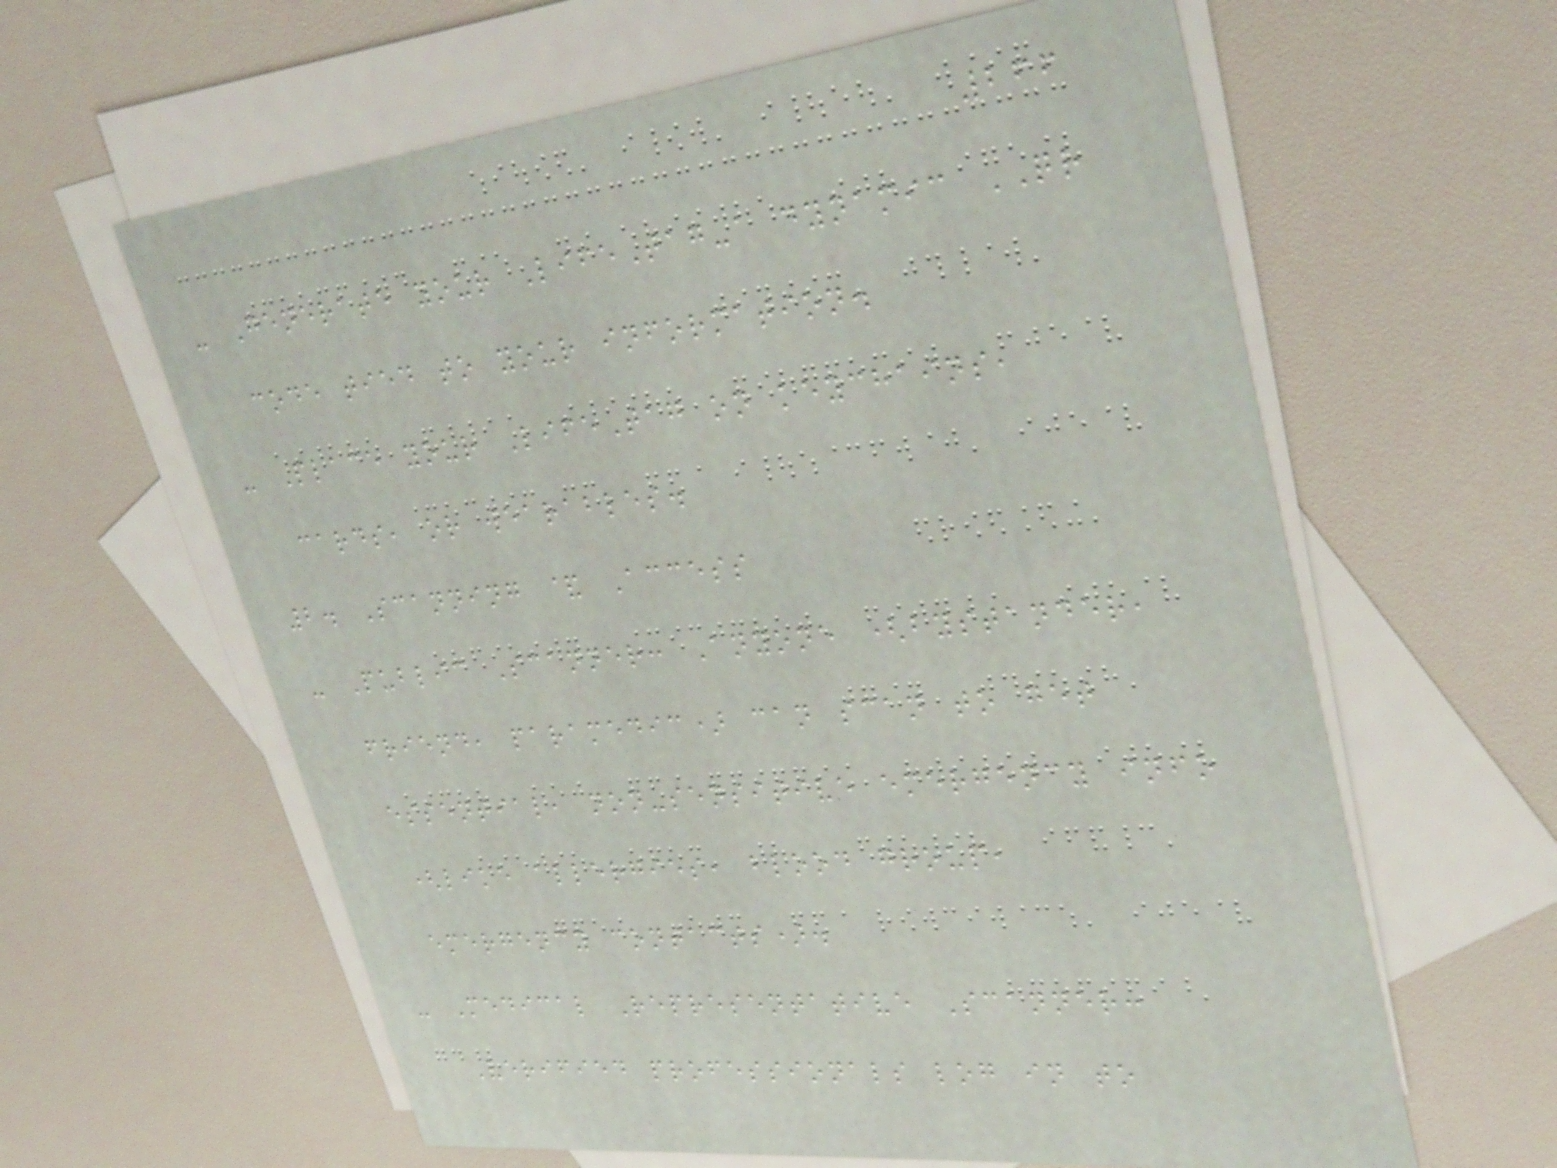266
- Generate your LifeTag-a dynamic QR
code tied to your information.
- Place your LifeTag on keychains,
cards, or wearables.
2. Scanning & Access
- Public Scanner: Anyone (bystander,
friend, paramedic) can scan to get
essential, non-sensitive emergency info
(like allergies, blood group,
emergency contacts).
- Medical Representative Scanner:
Verified professionals log in to
